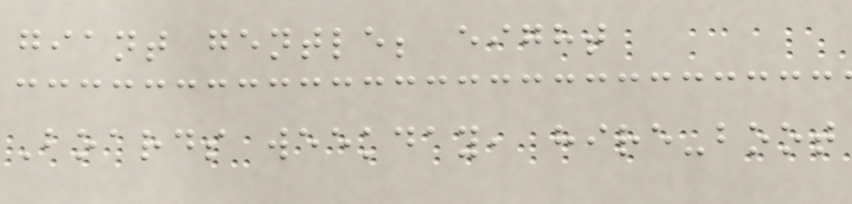giant gentle; eight
Boards weekday, hire-boot
